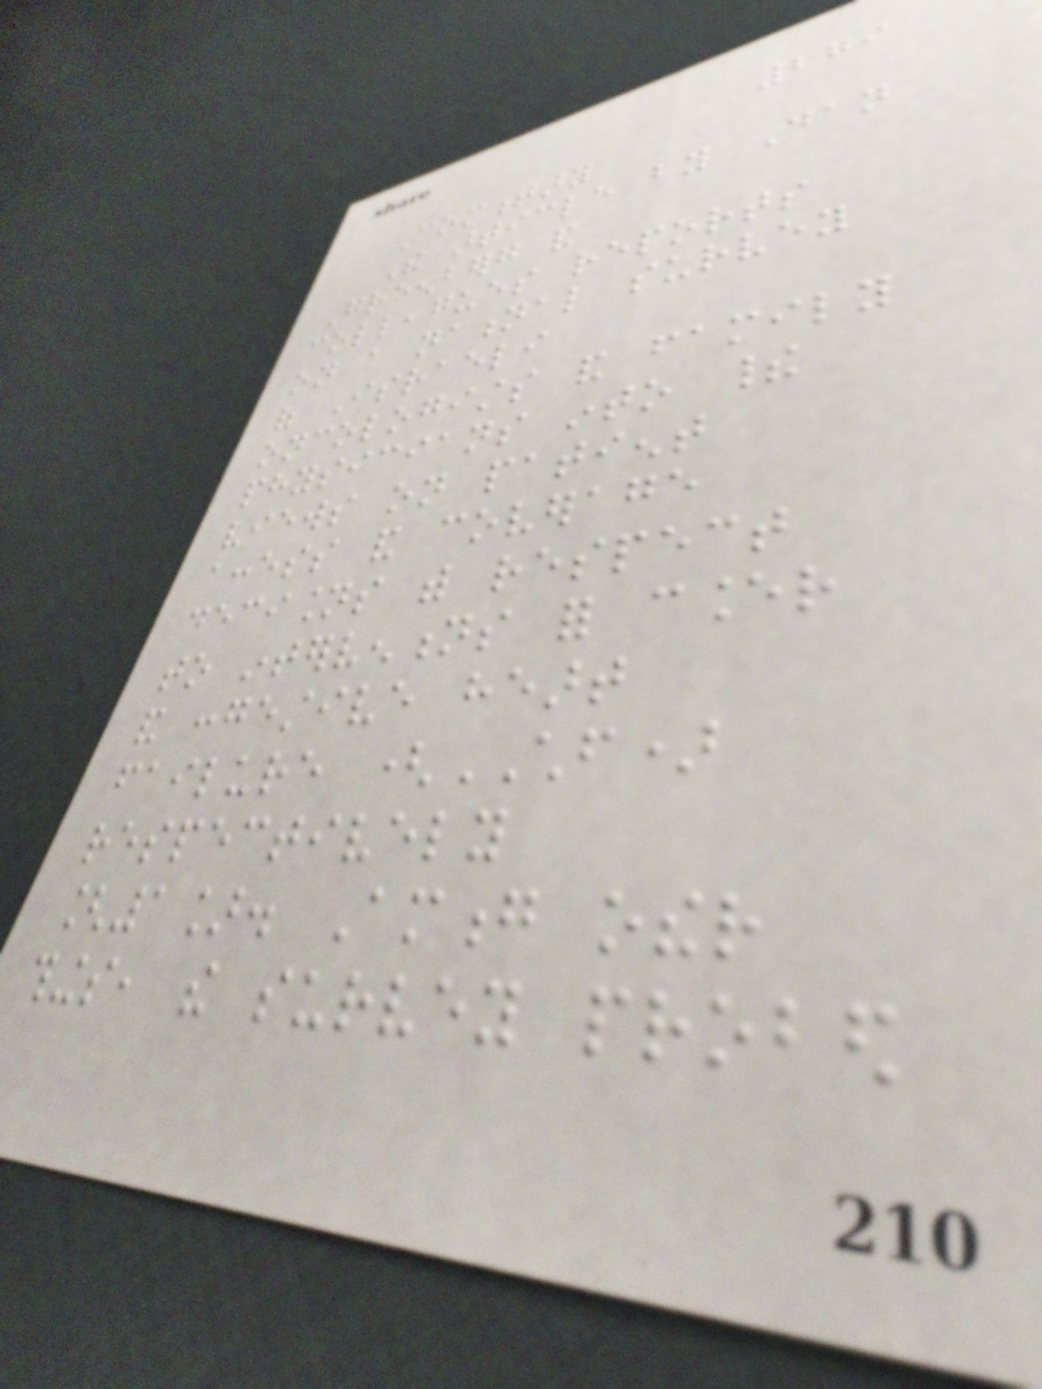279
Commentary
The article by Dan
Greenberg and
colleagues reports
on a national survey
of Israeli
oncologists and family
physicians into their
views on patient
access and coverage
decisions with respect
to interventions for cancer
and congestive heart
failure (CHF)
respectively
[1]. Among other
things, the survey probed
